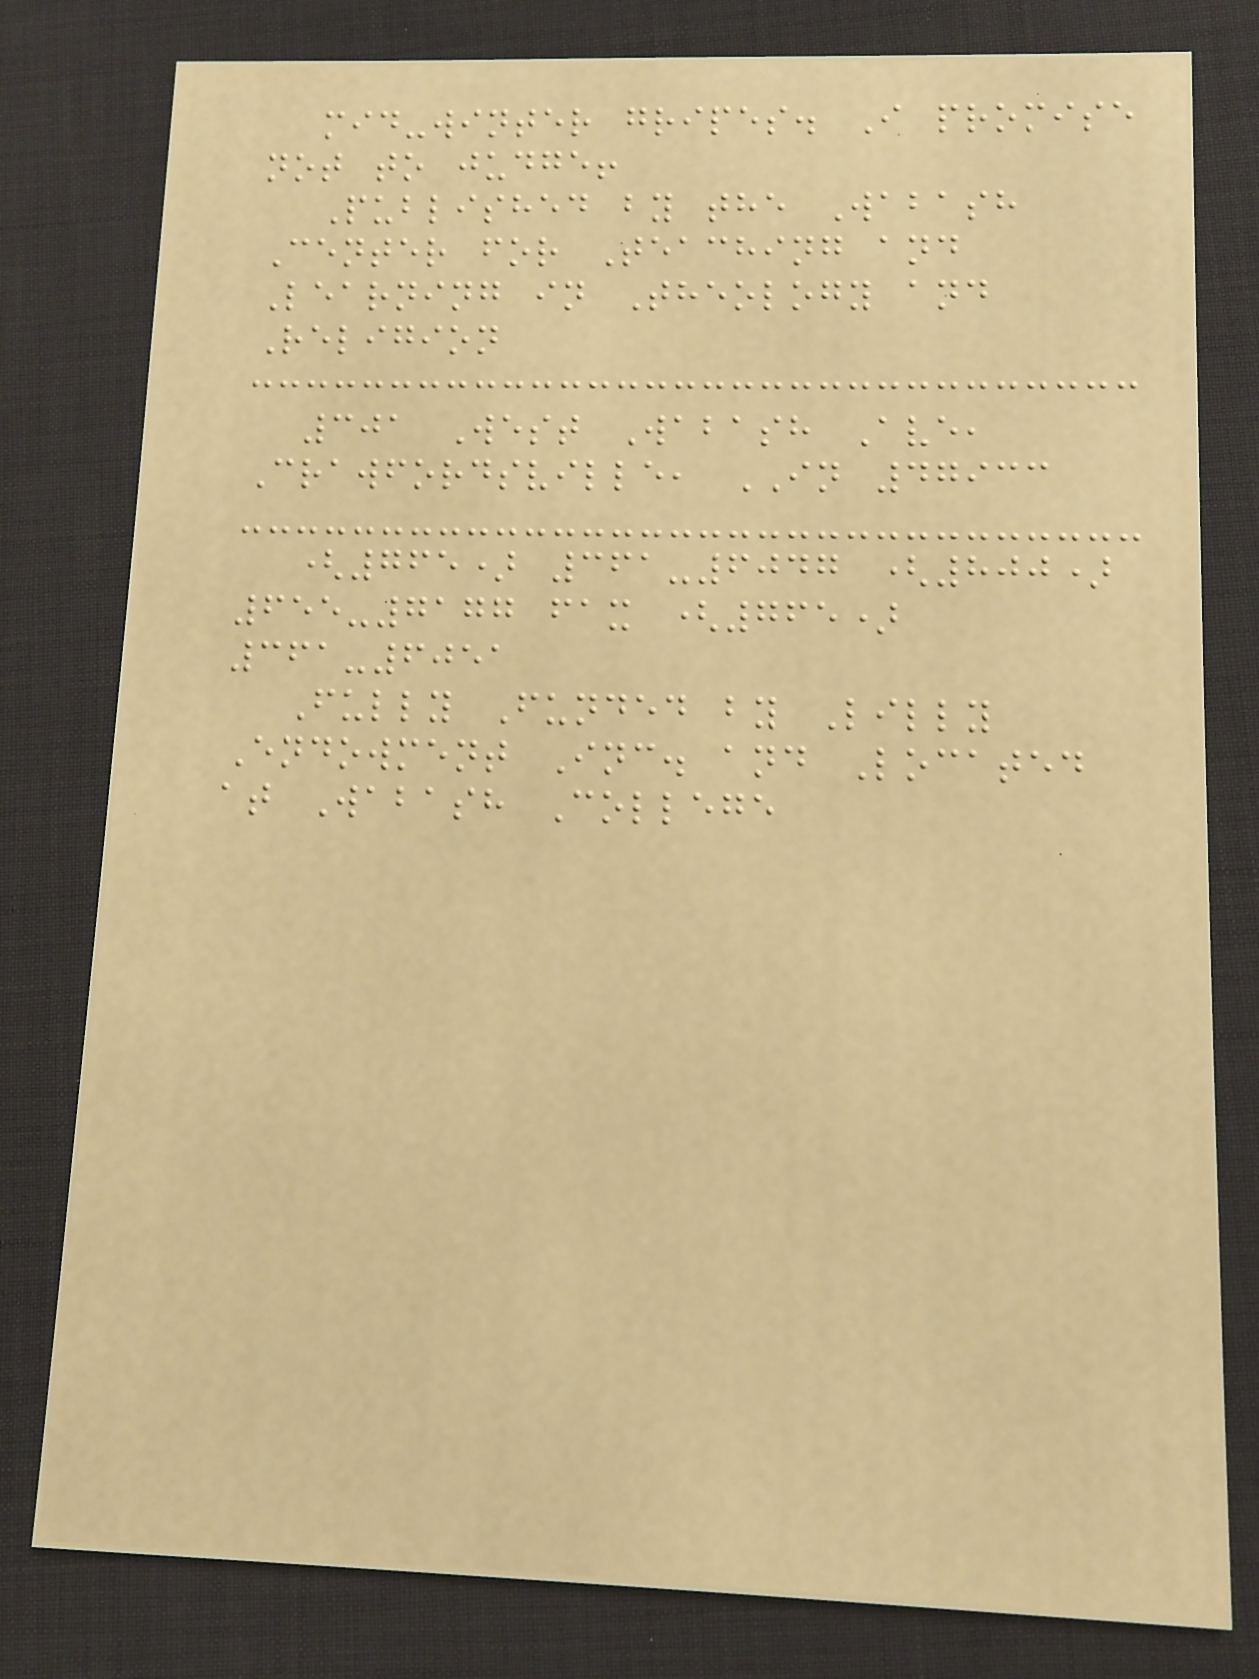mid-winter gripes. I promise
not to judge!
Published by the Wabash
Center for Teaching and
Learning in Theology and
Religion
301 West Wabash Ave,
Crawfordsville, IN 47933
(765) 361-6047 (800)
655-7177 fax (765)
361-6051
Fully Funded by Lilly
Endowment Inc. and Located
at Wabash College
